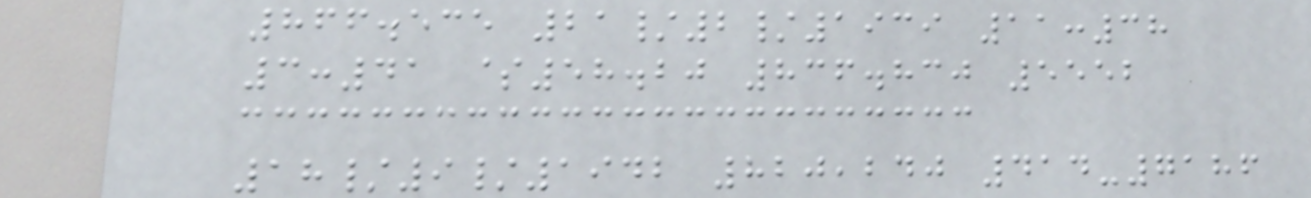866.535 21/2/1939 11:38
3:41 $58.20 836.830 5552
18/9/1942 820,240 414-7186
